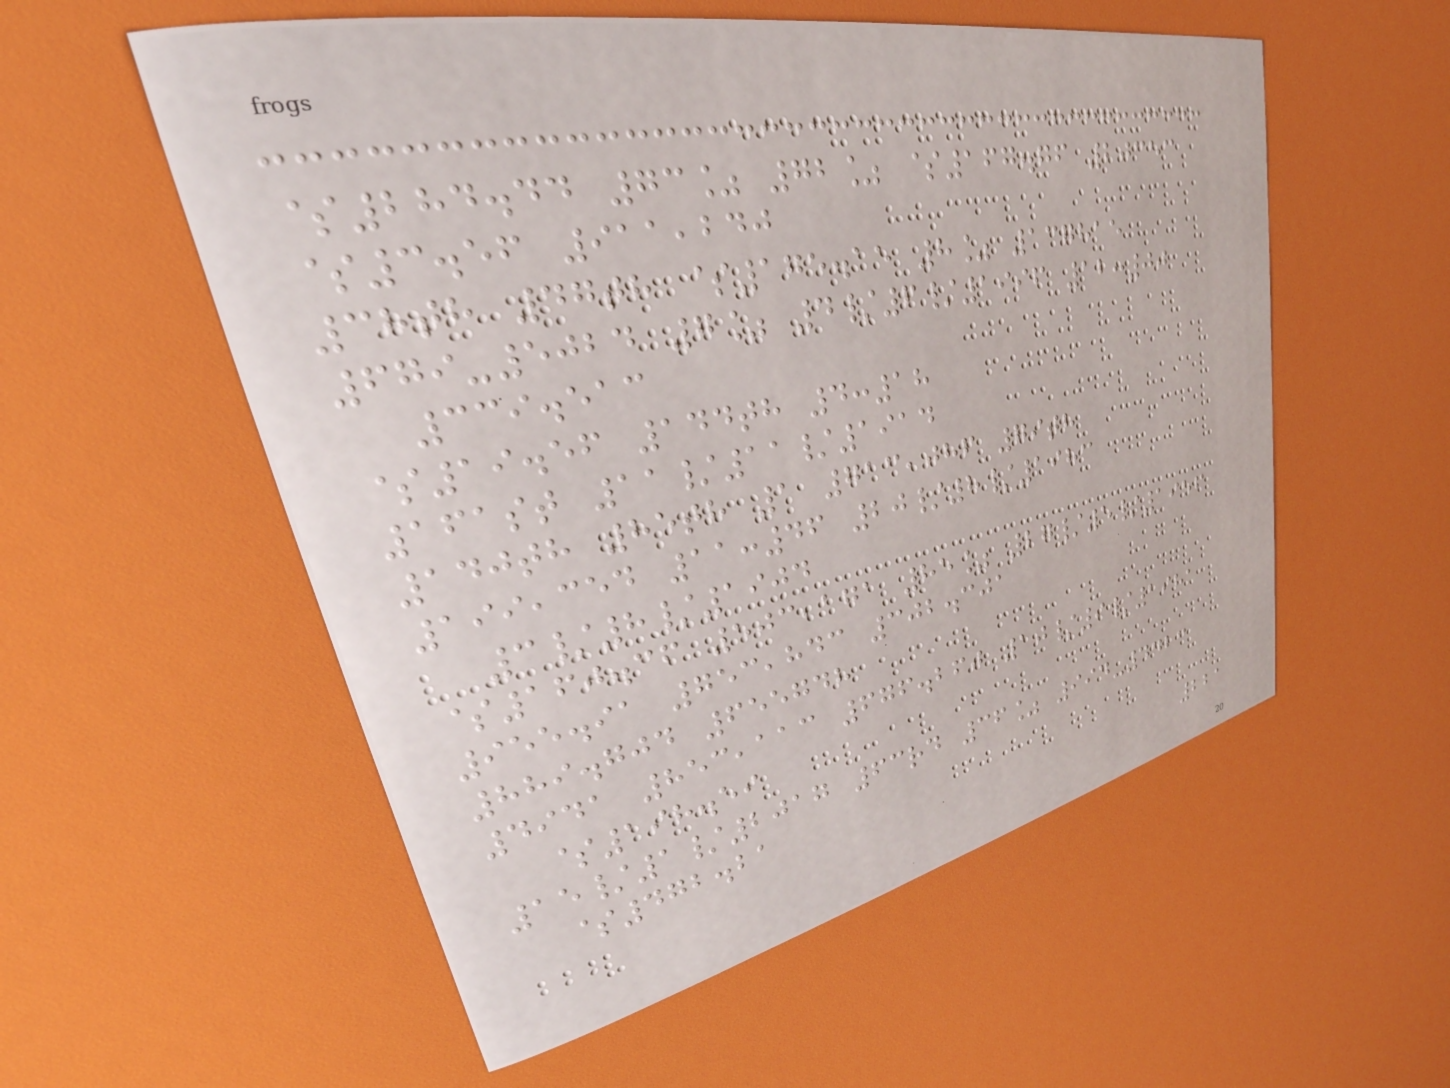$284.44 73% 72% $167.76 20353
$3.56 911,240
38th 47th $175.15 8% 137815
679-5024 7% 4/6/1996 12:00
339.513
$19.56 144th 4:18
161st 11/11/1914
140th 85th 1 713,086 79th
199,354 11:46 20/8/1983
3/8/1904
$160.36 503,171 85% 27/5/1956
955.91 753,843 302.301
889.704 655748
4941 853,113 676.260 10/9/1981
$198.59
15/1/2017 63rd 36% 994-4423
$472.21
221
